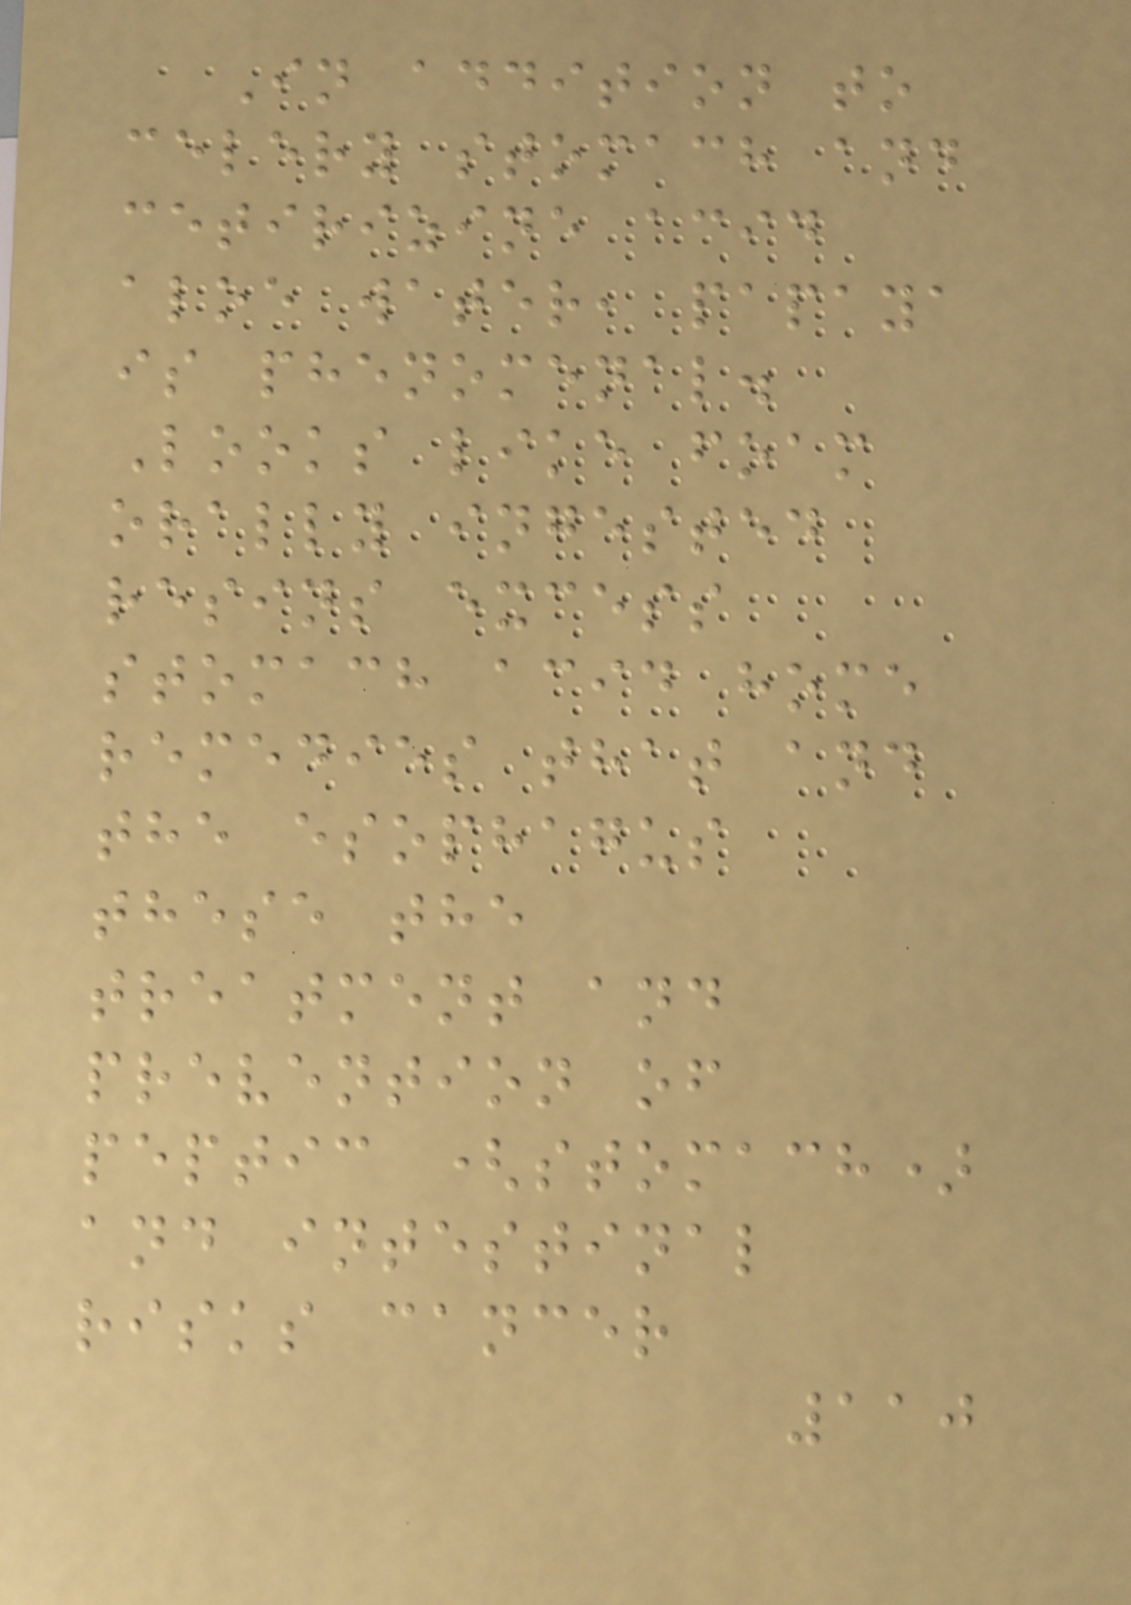In addition to
celery stomach and
cetirizine acid
aloe water, papaya
is phenomenal.
Looks like foam
orally ingested
resins excess
stomach acid home
remedies that and
the esophagus
these the
treatment and
prevention of
peptic (stomach)
and intestinal
risks cancer
110
